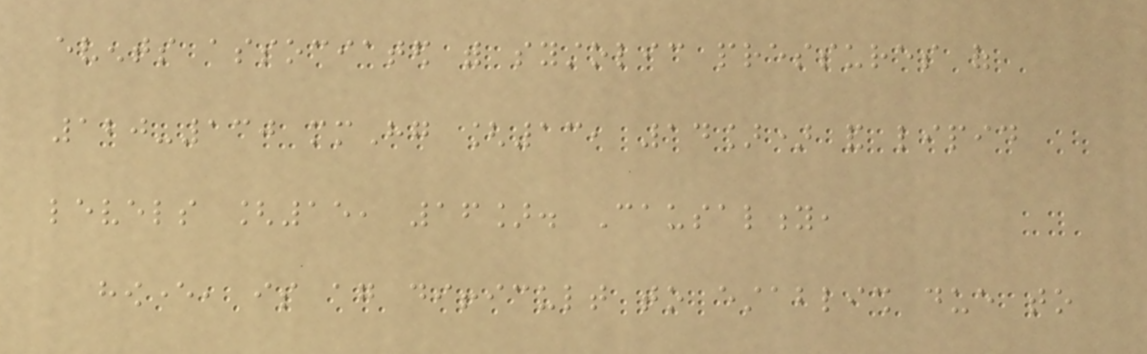events associated with systolic pressures of
120-130 mmHg [13, 14]) and lipid
levels [15, 16]. Causality,
however, is again difficult to establish due to
